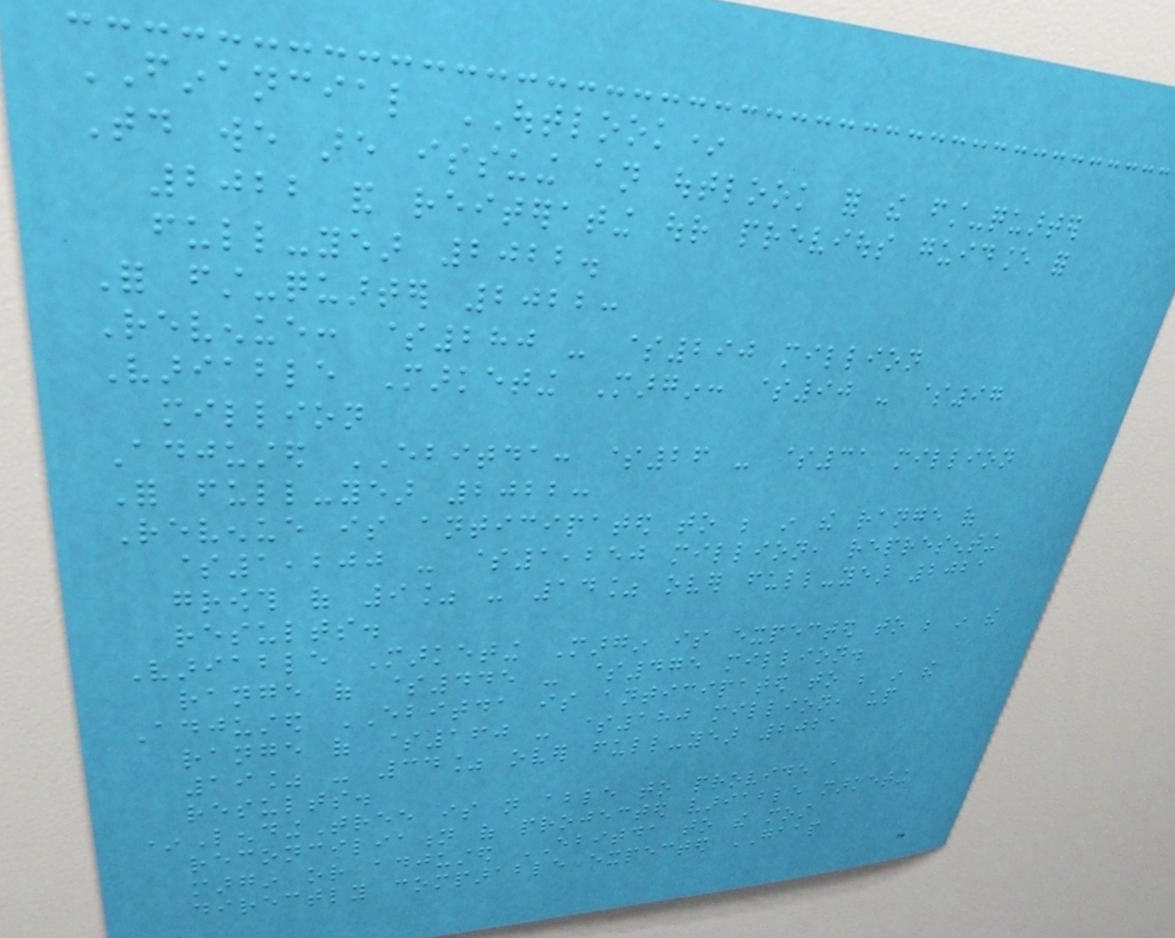FINANCIAL OUTLOOK*
Today we are issuing an outlook for the first-quarter
2022 and reiterating our previous guidance for
full-year 2022.
For first-quarter 2022:
Revenue: $280 - $290 million
Variable Marketing Margin: $90 - $97
million
Adjusted EBITDA: $26 - $31 million
For full-year 2022:
Revenue is anticipated to be in the range of
$1,200 - $1,250 million, representing
growth of 9% - 14% over full-year 2021
results.
Variable Marketing Margin is expected to be in the
range of $445 - $475 million.
Adjusted EBITDA is anticipated to be in the
range of $160 - $180 million, up
19% - 34% over full-year 2021
results.
*LendingTree is not able to provide a
reconciliation of projected variable marketing
margin or adjusted EBITDA to the most
directly comparable expected GAAP
